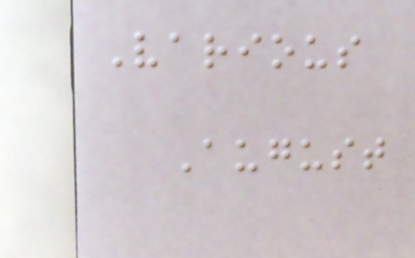Various
August
